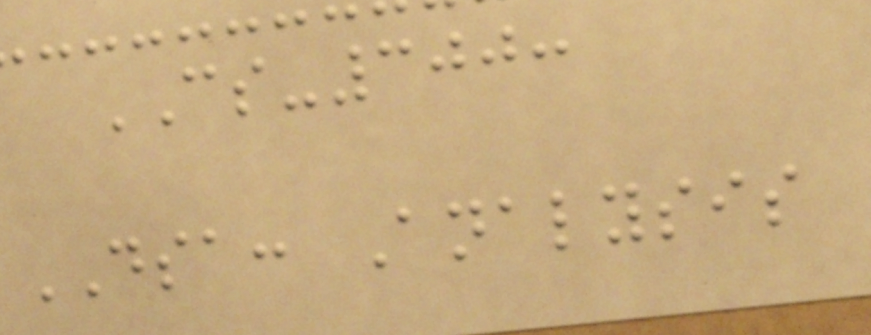CS-300:
DSA: Analysis
